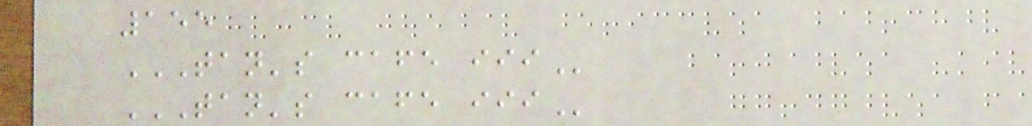155
TAN'S CAFE III
TAN'S CAFE III
